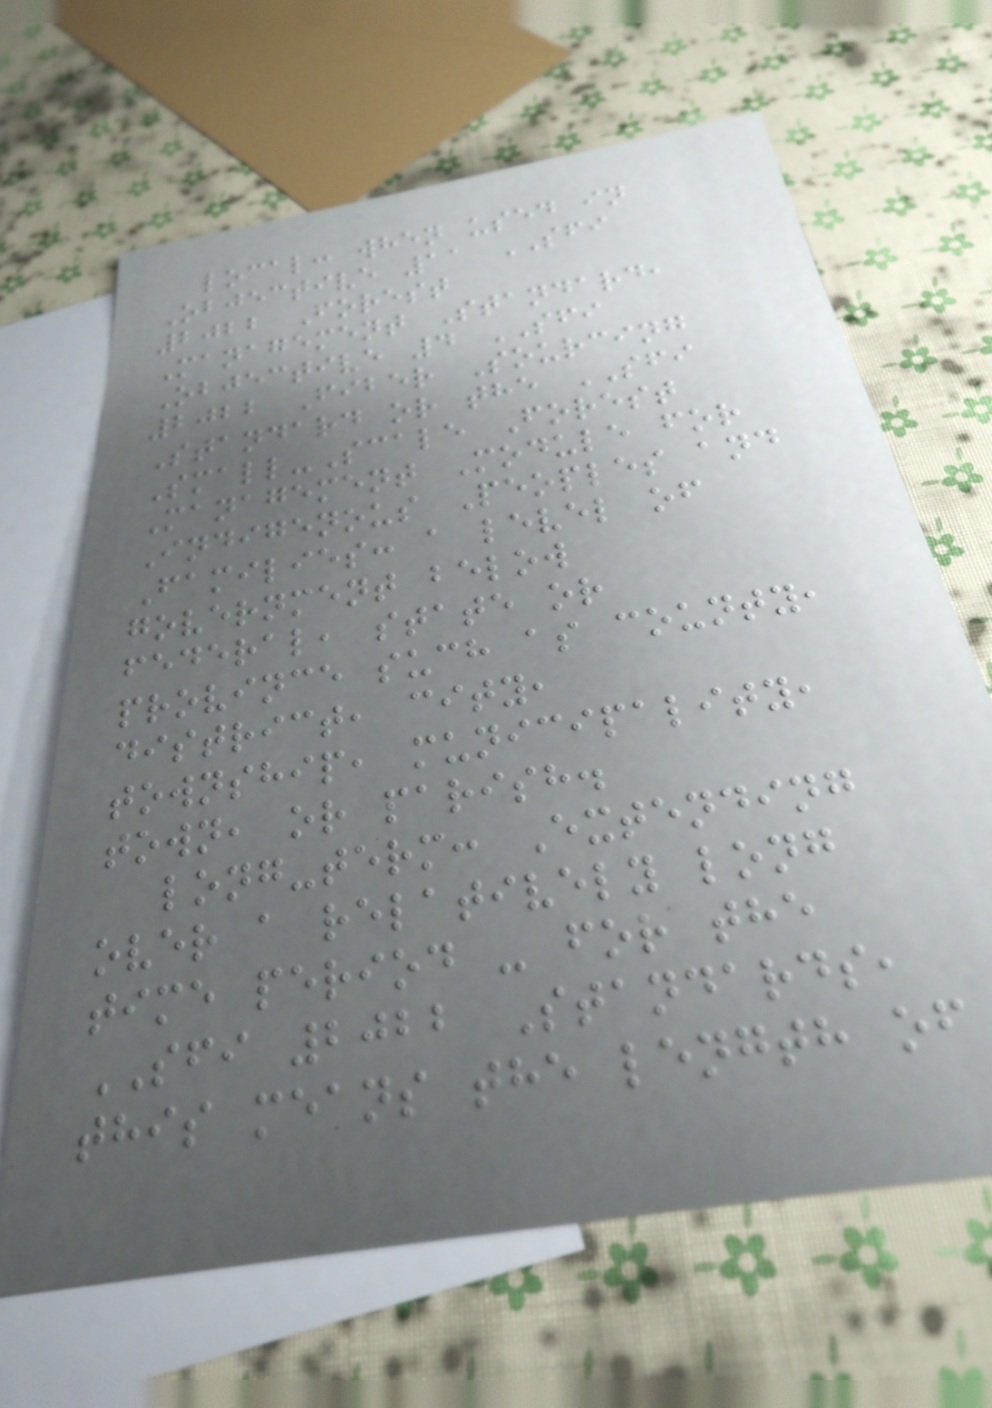local: when used in
Objective 11 SFI
2022 Forest
Management Standard,
Objective 4 SFI
2022 Fiber Sourcing
Standard or the SFI
Small-Scale Forest
Management Module for
Indigenous Peoples and
Families: a level of
government below
federal, state or
province such as county,
district, city,
township, municipality,
town, or parish.
long-term: Extending
over a relatively long
time period - for the
SFI 2022 Standards,
this means the length of
